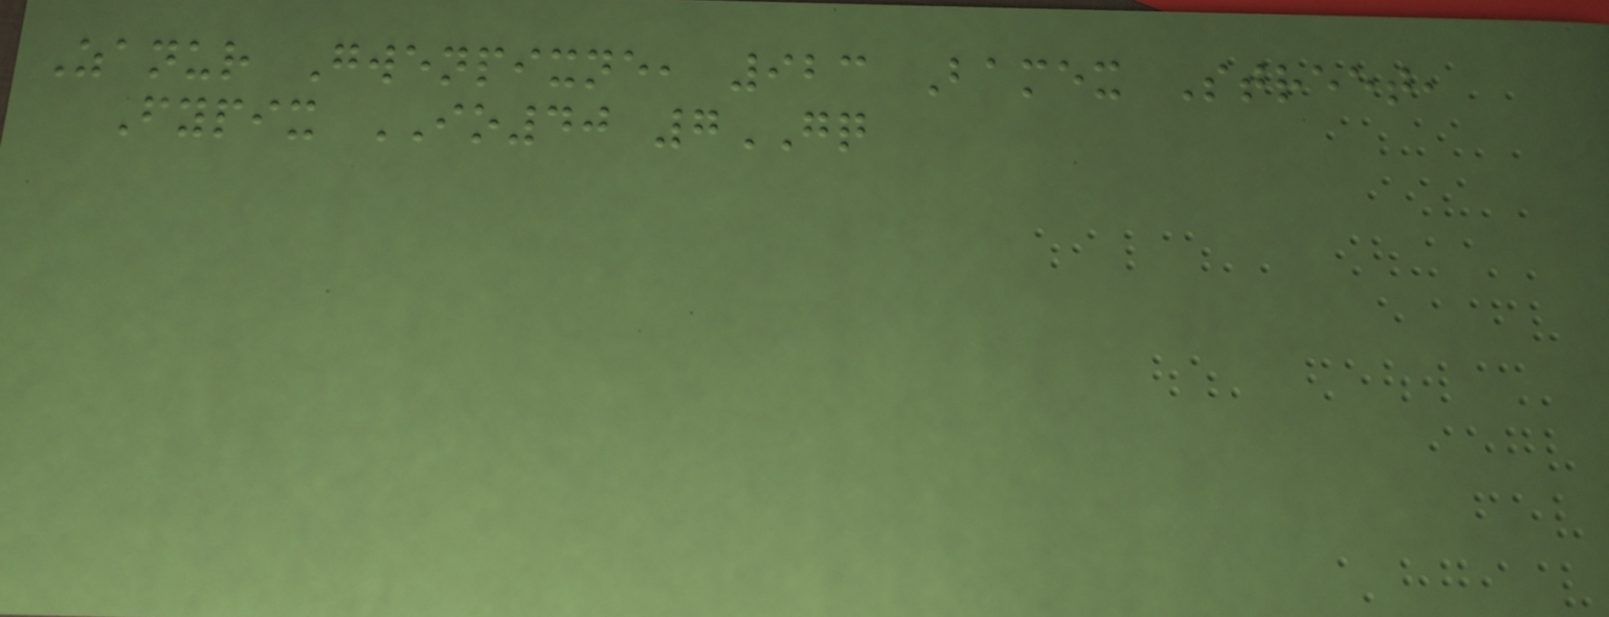Zanur Gwenpixne, 923 Bamex Street,
Fypix IO40 7GQ
